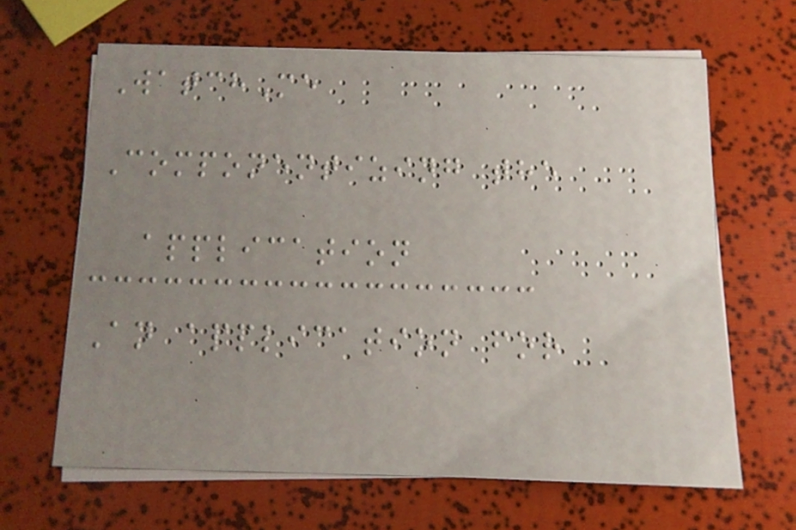WatchMe
Componentizing the
application
An application for
